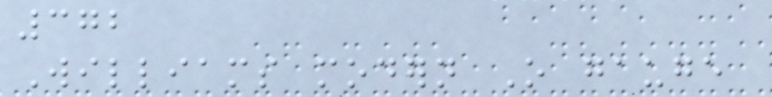372
Williams modern O gauge
